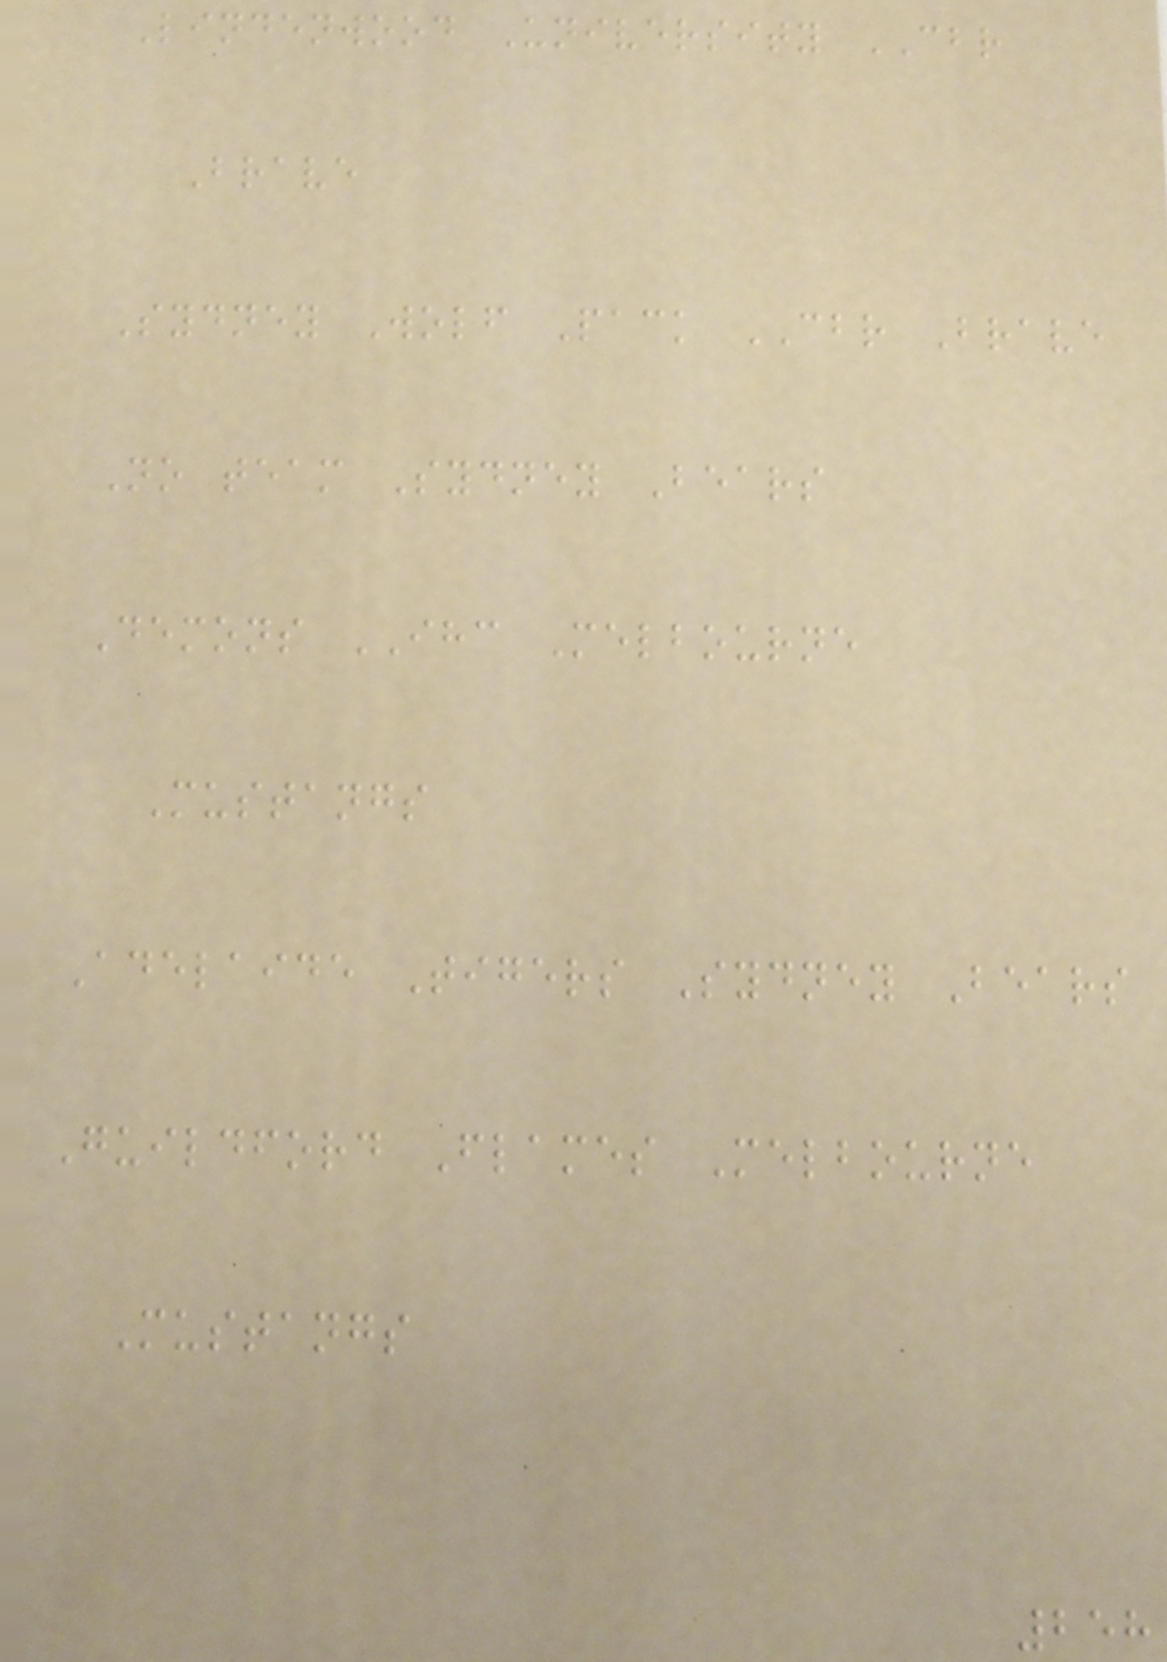Lindenwood University CBR
Brave
Sydney Wolf Pack CBR Brave
No team Sydney Bears
Demons IHC Melbourne
Mustangs
Adelaide Tigers Sydney Bears
Guildford Flames Melbourne
Mustangs
258
